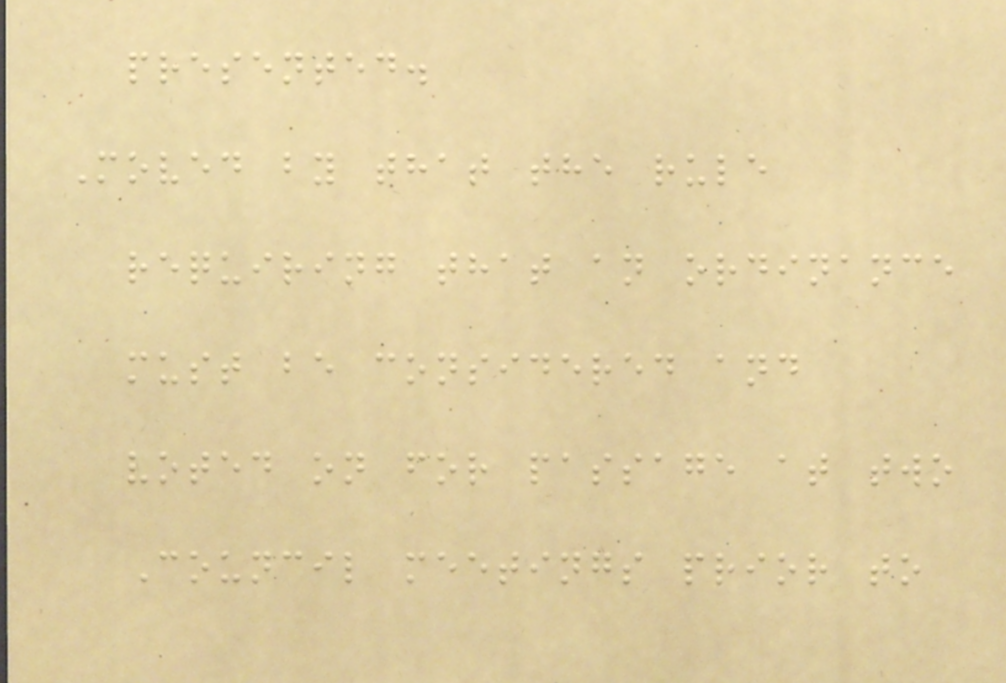presented.
Moved by that the rule
requiring that an ordinance
must be considered and
voted on for passage at two
Council meetings prior to
